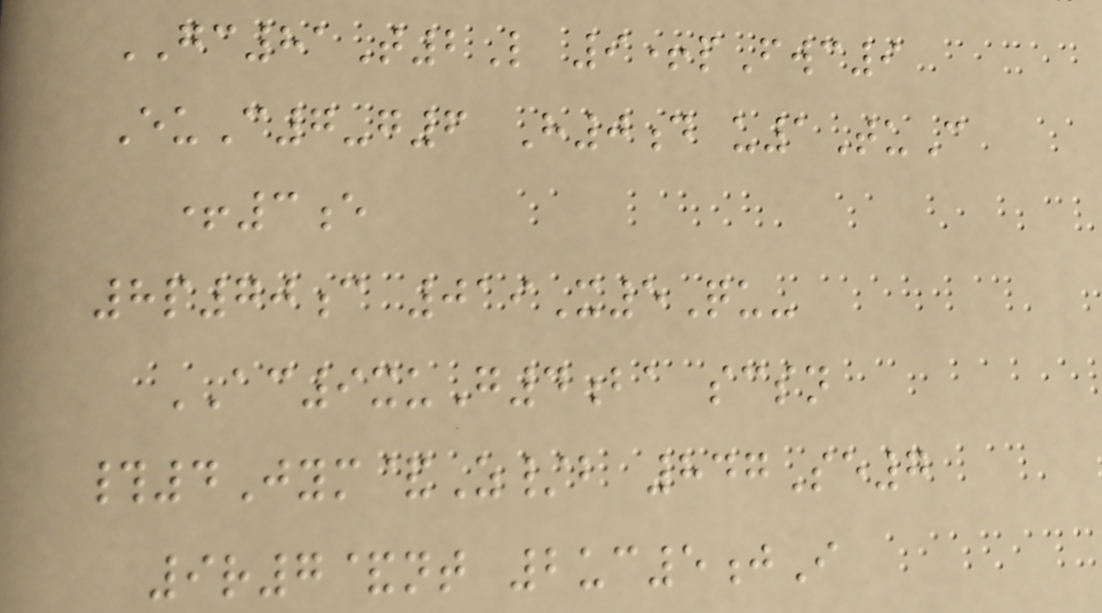GC81T2L 9+pFwc9
EuC7-g6 H0d u1TuC
+3e
8p70c 019X5Qu-
AC9xuG4ba scsn
#4Jym&Z/b 847Se7
9r7&nt 2uc5jI
